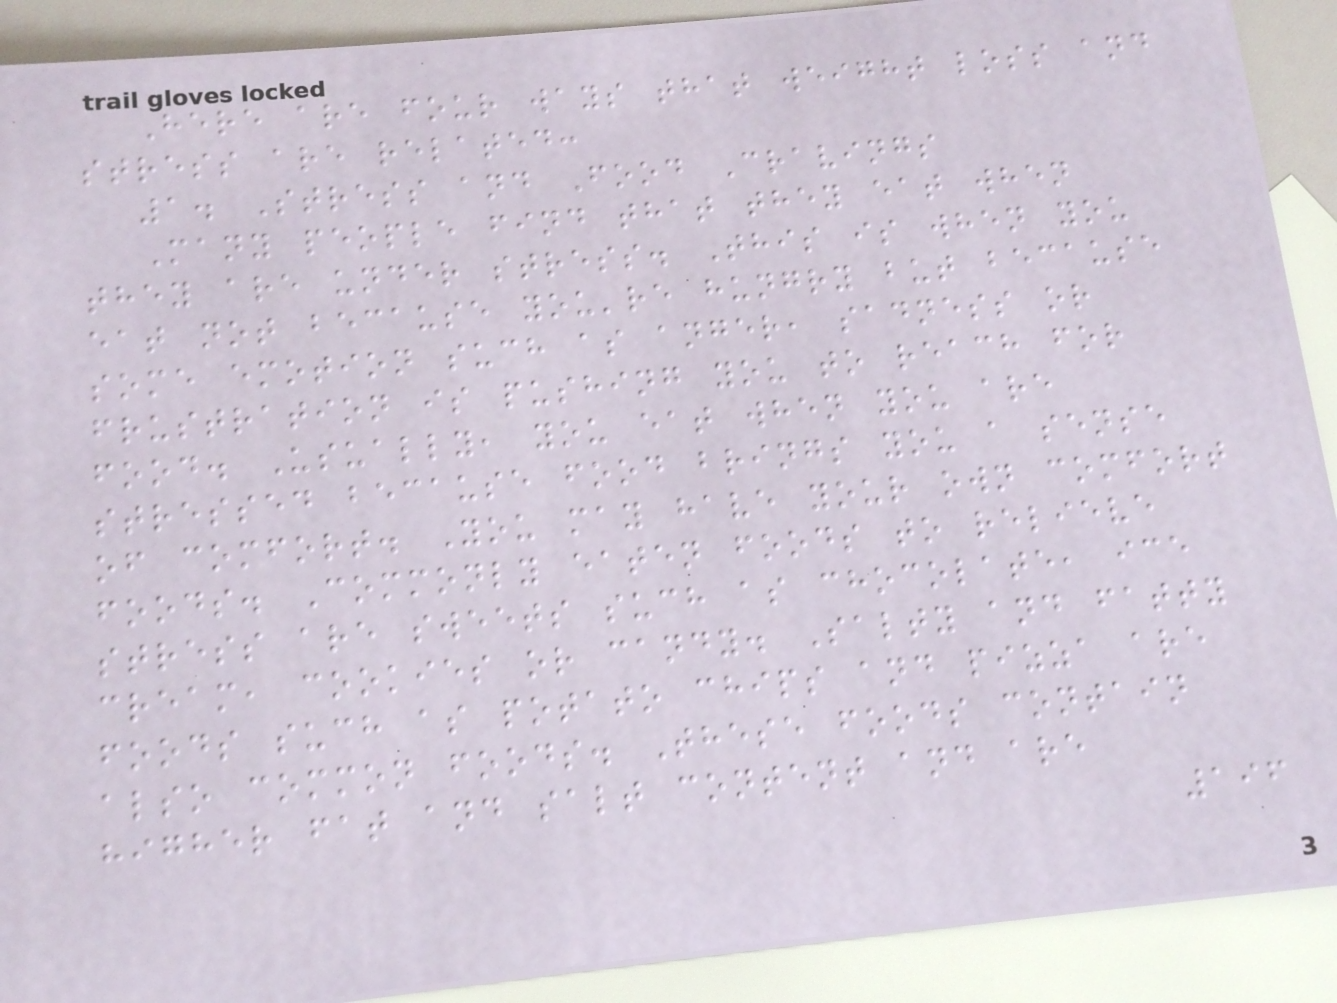Here are four ways that weight loss and
stress are related:
1. Stress and Food Cravings
Many people find that they eat when
they are under stress. This is when you
eat not because you're hungry but because
some emotion such as anger, sadness or
frustration is pushing you to reach for
food. Usually, you eat when you are
stressed because food brings you a sense
of comfort. You may have your own comfort
foods. Commonly eaten foods to relieve
stress are sweets such as chocolate, ice
cream, cookies or candy. Salty and fatty
foods such as potato chips and pizza are
also common foods. These foods contain
higher fat and salt content and are
196
